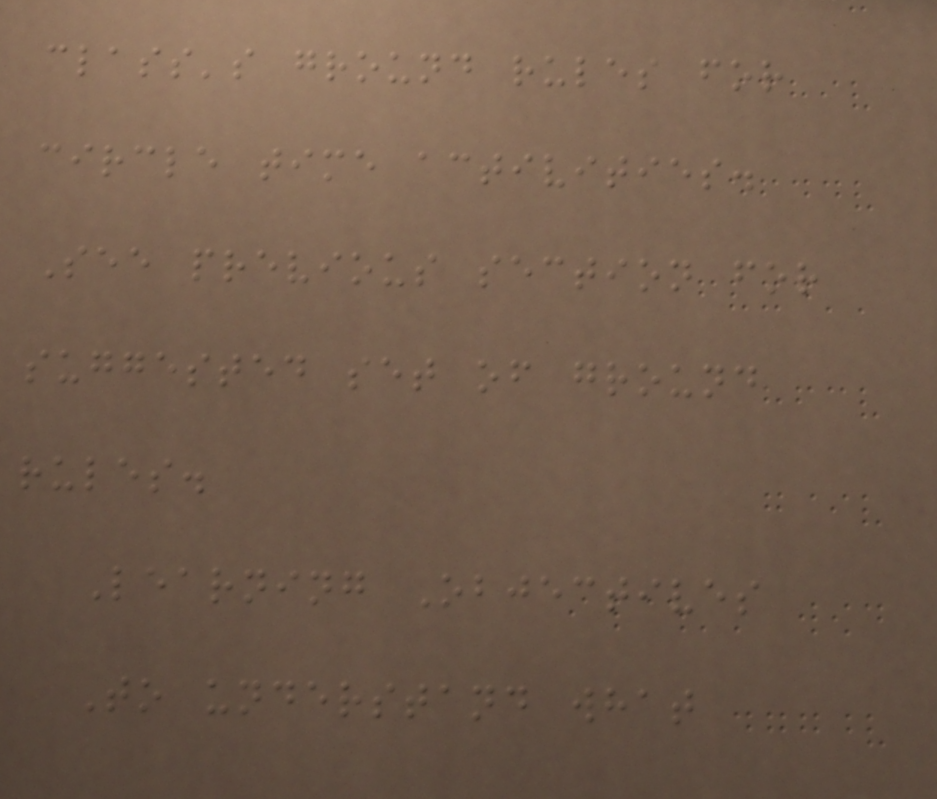class's ground rules for
circle time activities.
See previous section for
suggested set of ground
rules.
Learning Objectives
To understand what
